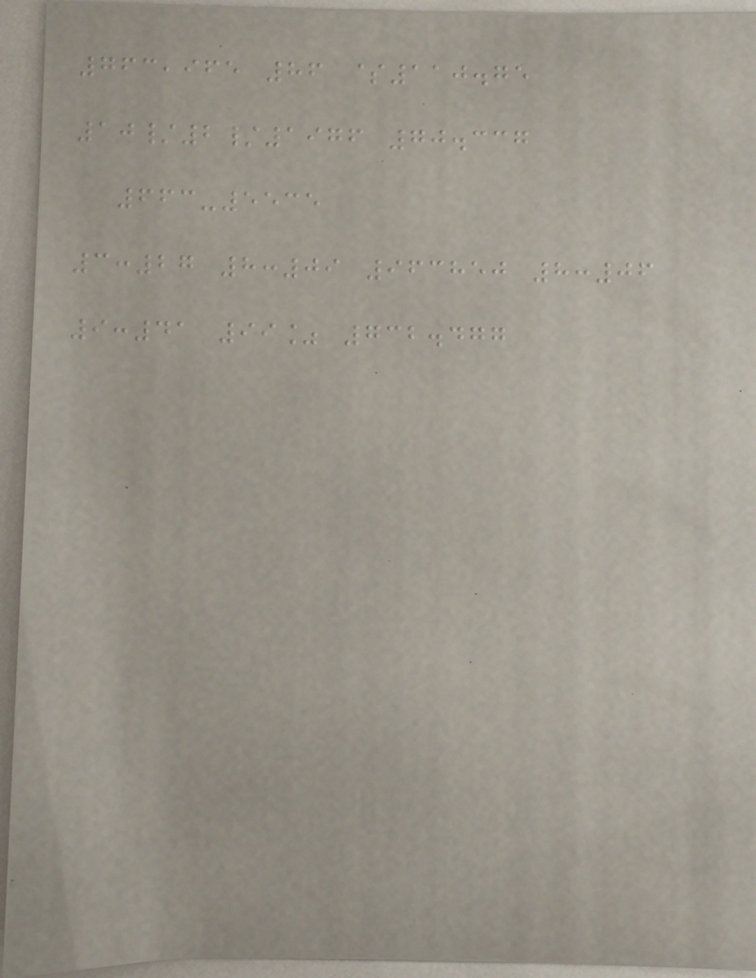763,965 86 $110.75
10/2/1976 70.337
663-5535
3:27 8:09 963850 8:06
9:41 99% 732.477
